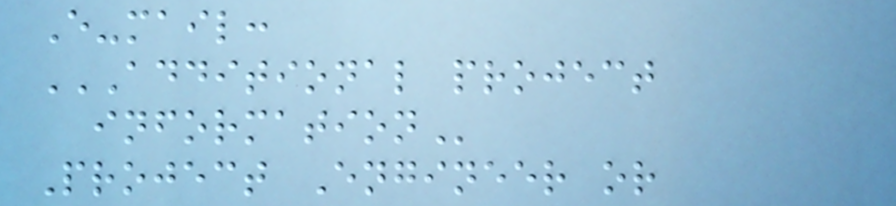E-mail:
ADDITIONAL PROJECT
INFORMATION
Project Engineer or
